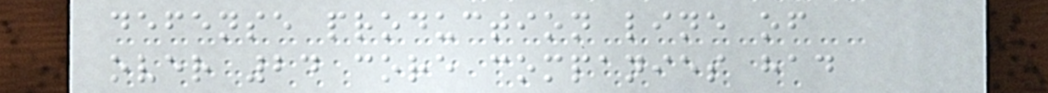defense production line of
over 24 core companies had
